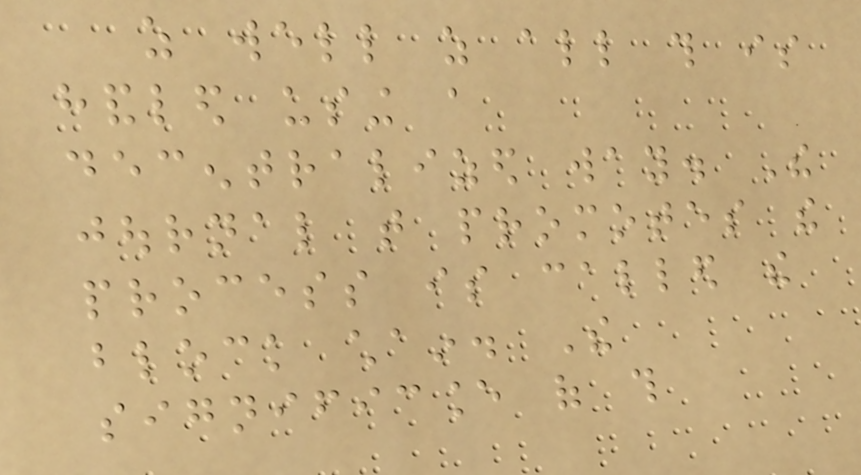as well as all this is
handled using a
decentralized way. The
journal that promotes the
process is called the
block chain. The
significance of this
